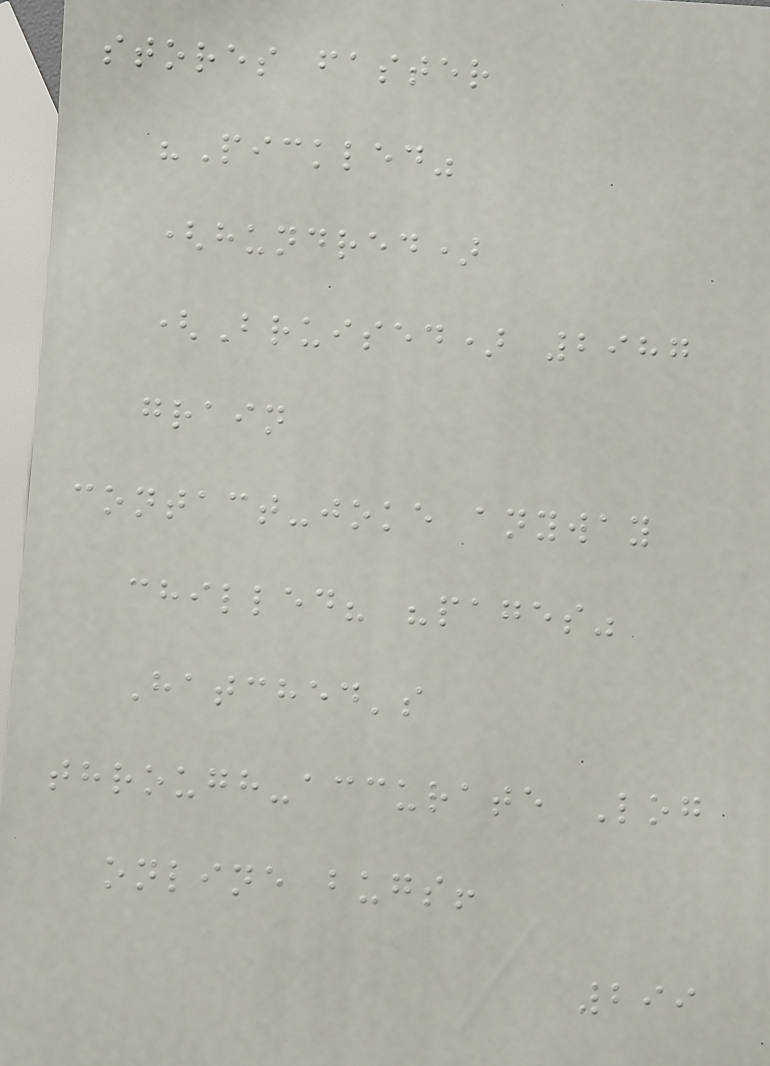stores faster
"Pickled"
(hundred)
(Bruised) 2987
grain
contact-joke anyway
chilled? "pages"
Hatched's
through-accurate Log
online bugs!
299
